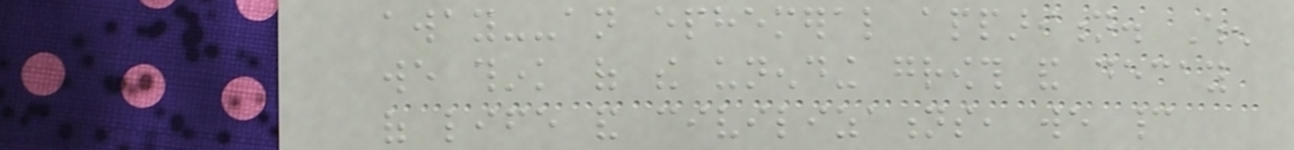away--an ephemeral apparition. When
we think of the unending growth and decay
of life and civilizations, we cannot
